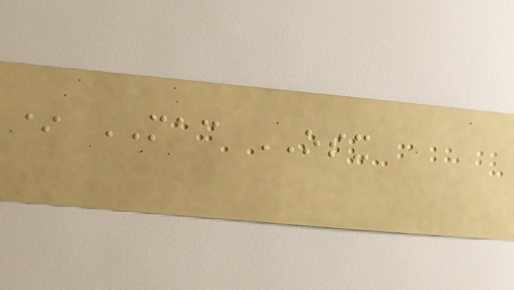* MAC OSX
